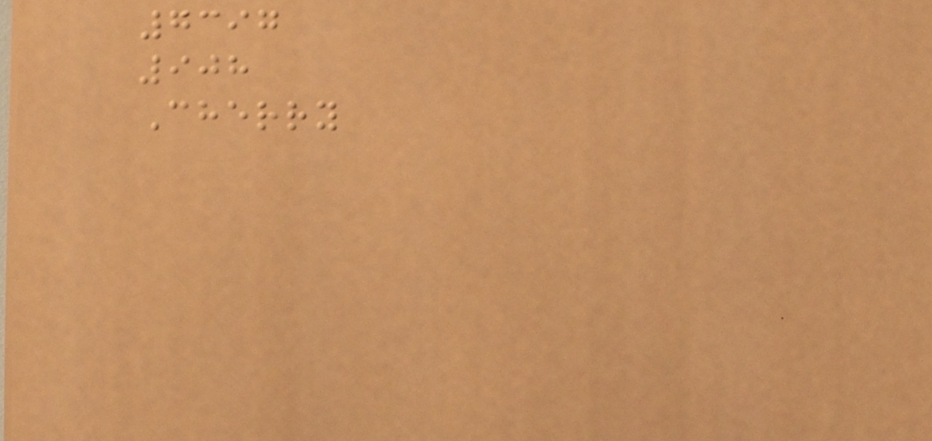7397
908
Cherry
